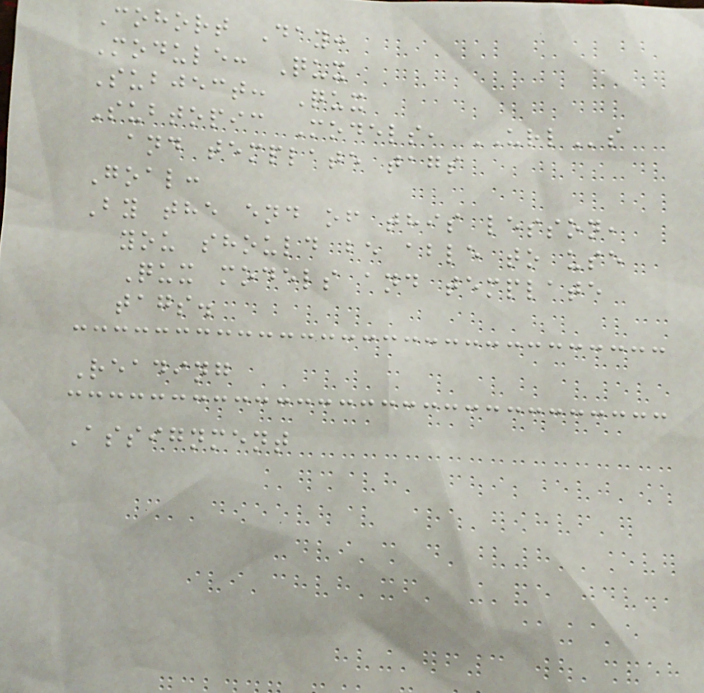Cohort Day:
Module: Qux
Subject: Qux
Subtopic Models, URLs
and template tags
Goal:
By the end of this lesson,
you should be able to use
Qux models and template
tags.
Reading
Assignment
